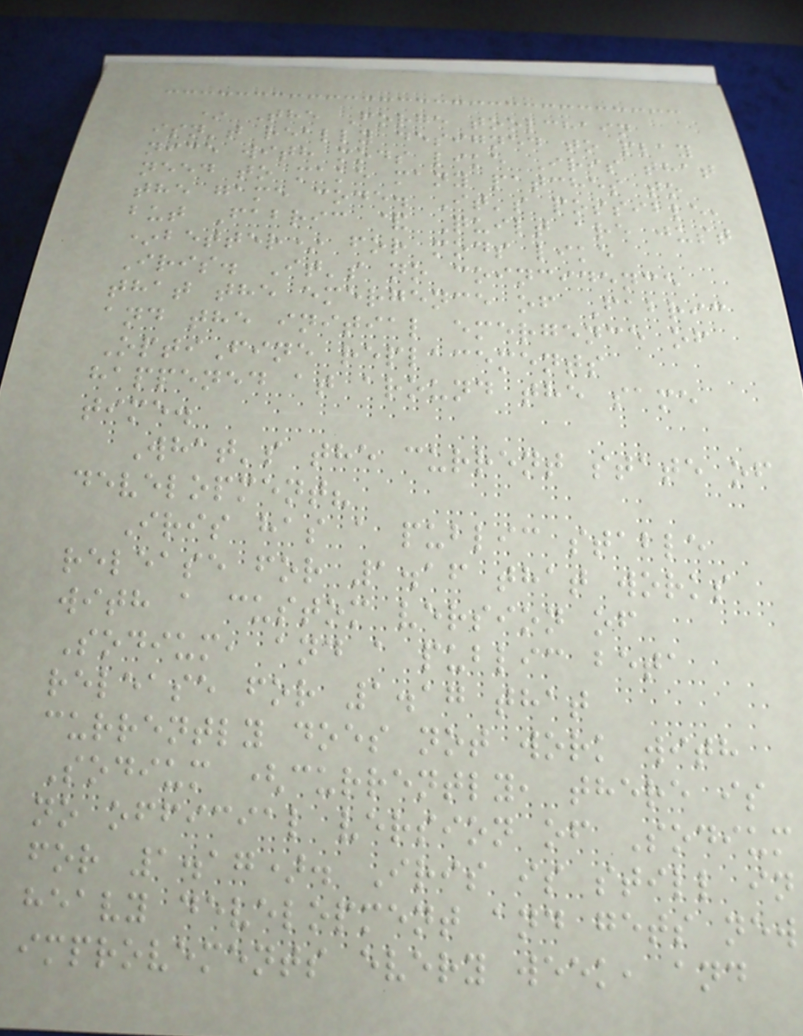* The Forge toolchain
isn't really designed to play
nice with mods like Iris that
need to make many patches to
the game code. It's possible,
but Fabric & Quilt are just
*better* for mods like
Iris. It's no coincidence
that the emergence of Fabric
and the initial emergence of
OptiFine replacements
happened at around the same
time.
What's the current state of
development?
Iris has a public stable
release for 1.16 that works
with a custom version of
Sodium, and a public beta
release for 1.17 that
currently does not work with
Sodium (currently, there is
no official version of Sodium
for 1.17). Iris is still in
heavy development and gets new
improvements every week, and
